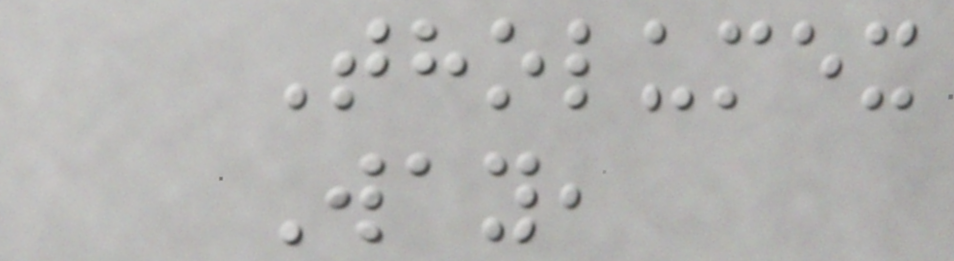Tholumex
Way,
